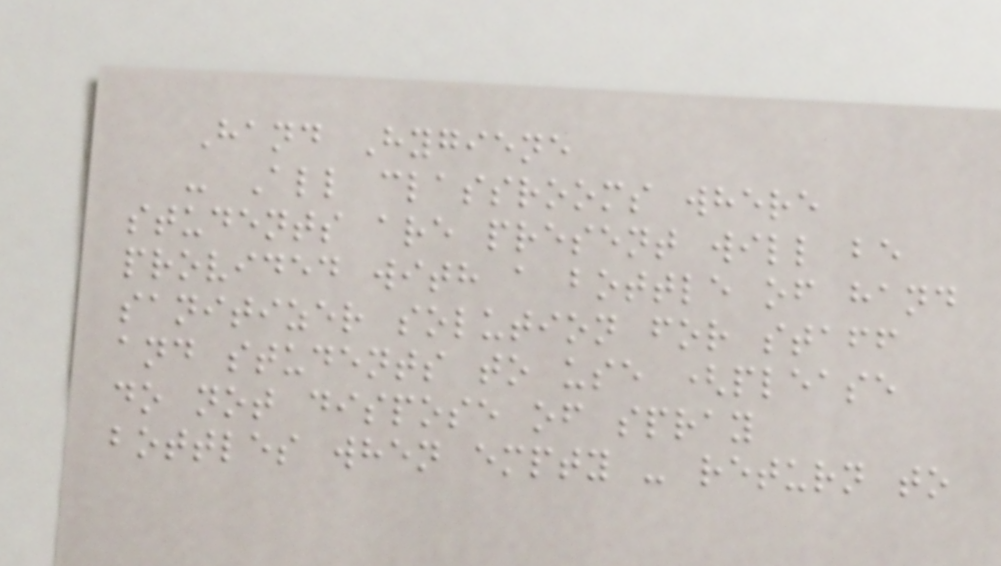Hand Hygiene
- All classrooms where
students are present will be
provided with a bottle of hand
sanitizer solution for staff
and students to use (please
do not dispose of spray
bottles when empty - return to
